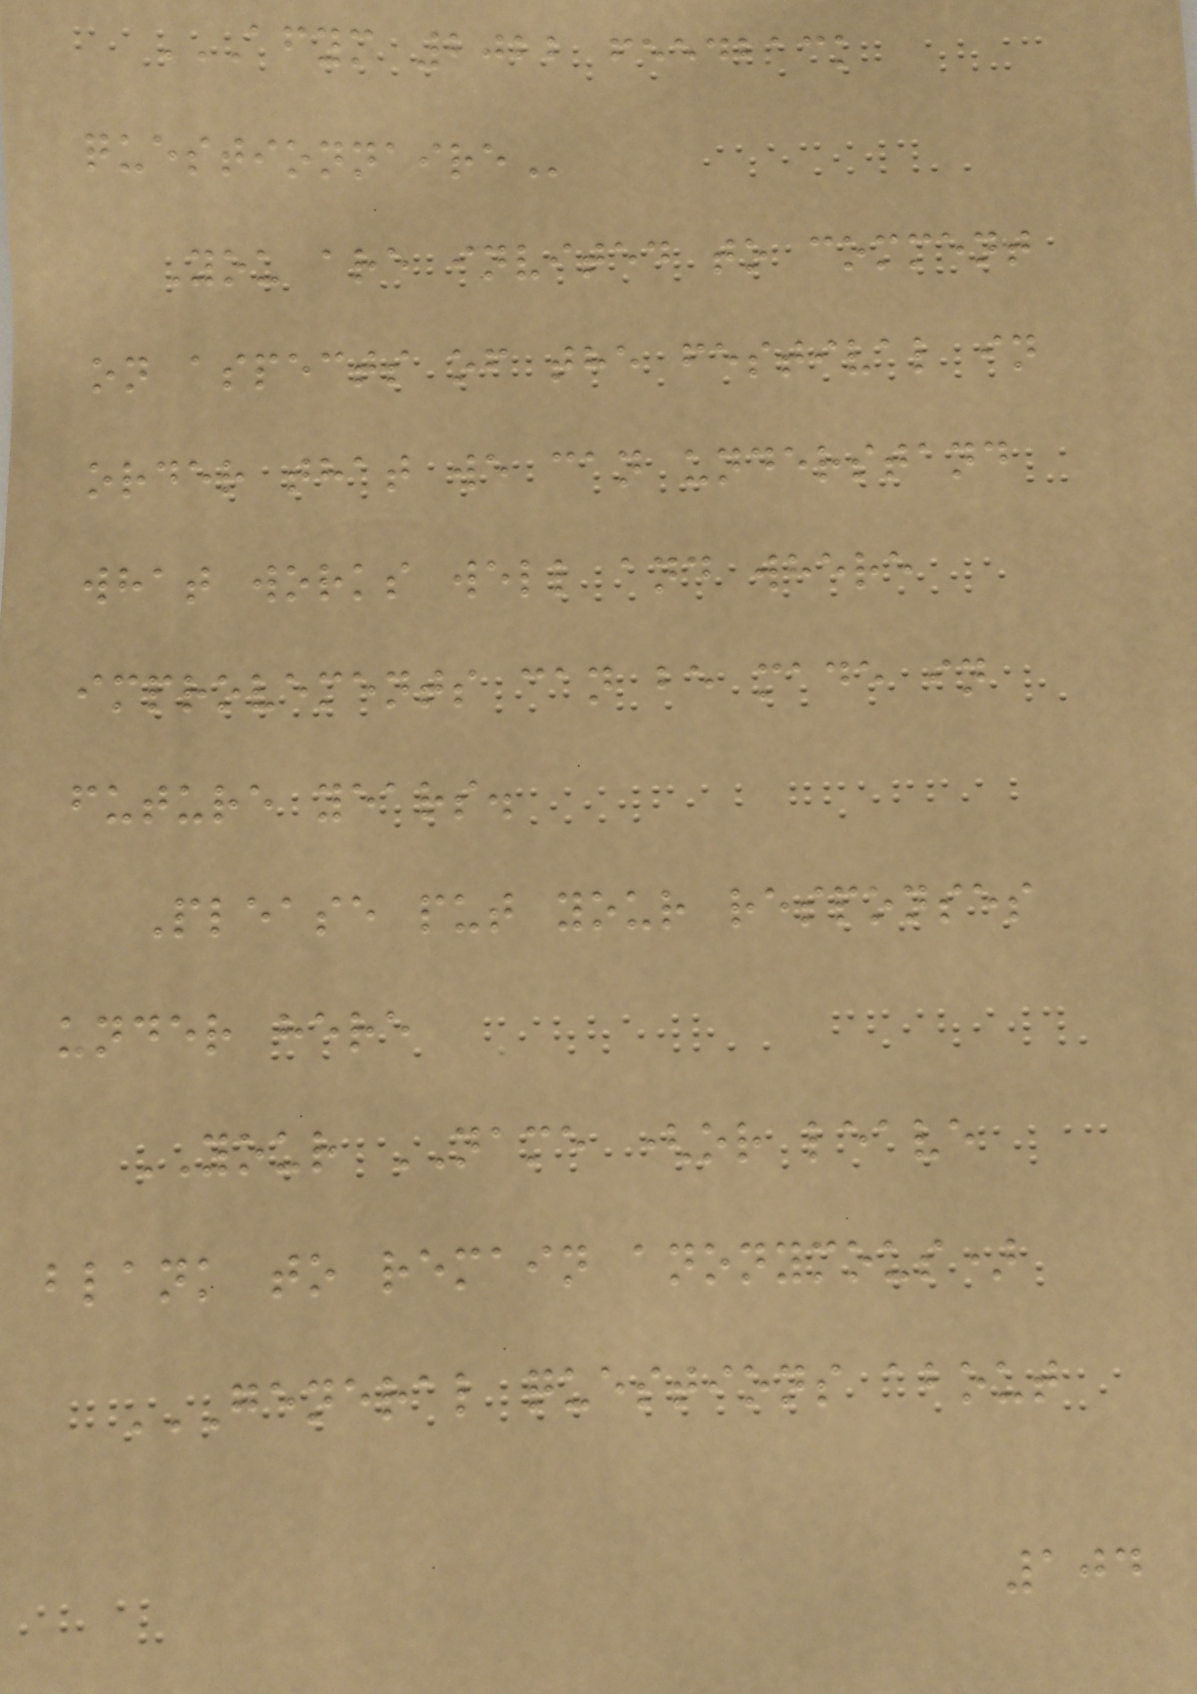AFYM 2022 FEEDBACK
QUESTIONNAIRE
You are invited to comment
on aspects of the festival in
order that we can understand
what works well and where
improvements can be made in
future years.
Please put your responses
under here
YOUR NAME (or leave
blank to remain anonymous)
GENERAL QUESTIONS ABOUT
104
